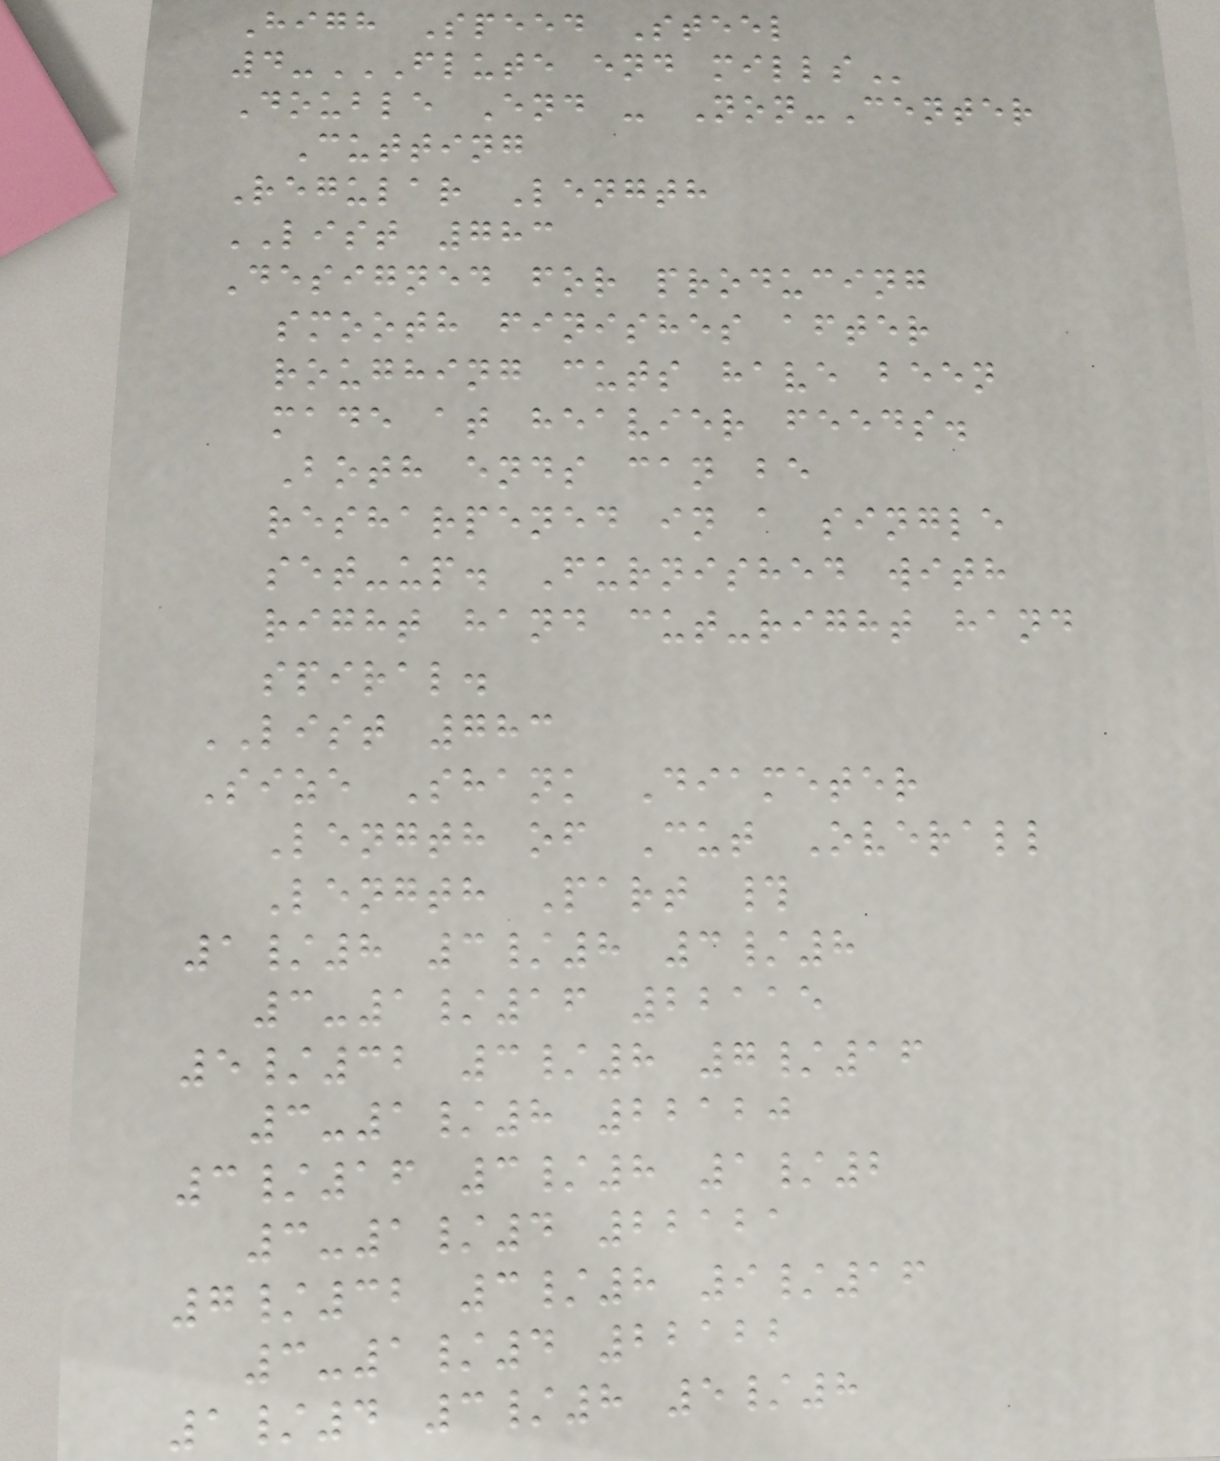High Speed Steel
4-FLUTE END MILLS
Double End - Non-Center
Cutting
Regular Length
LIST 783
Designed for producing
smooth finishes after
roughing cuts have been
made at heavier feeds.
Both ends can be
resharpened in a single
set-up. Furnished with
right hand cut-right hand
spiral.
LIST 783
Size Shank Diameter
Length of Cut Overall
Length Part #
1/8 3/8 3/8
3-1/16 22115
5/32 3/8 7/16
3-1/8 22120
3/16 3/8 1/2
3-1/4 22121
7/32 3/8 9/16
3-1/4 22122
1/4 3/8 5/8
